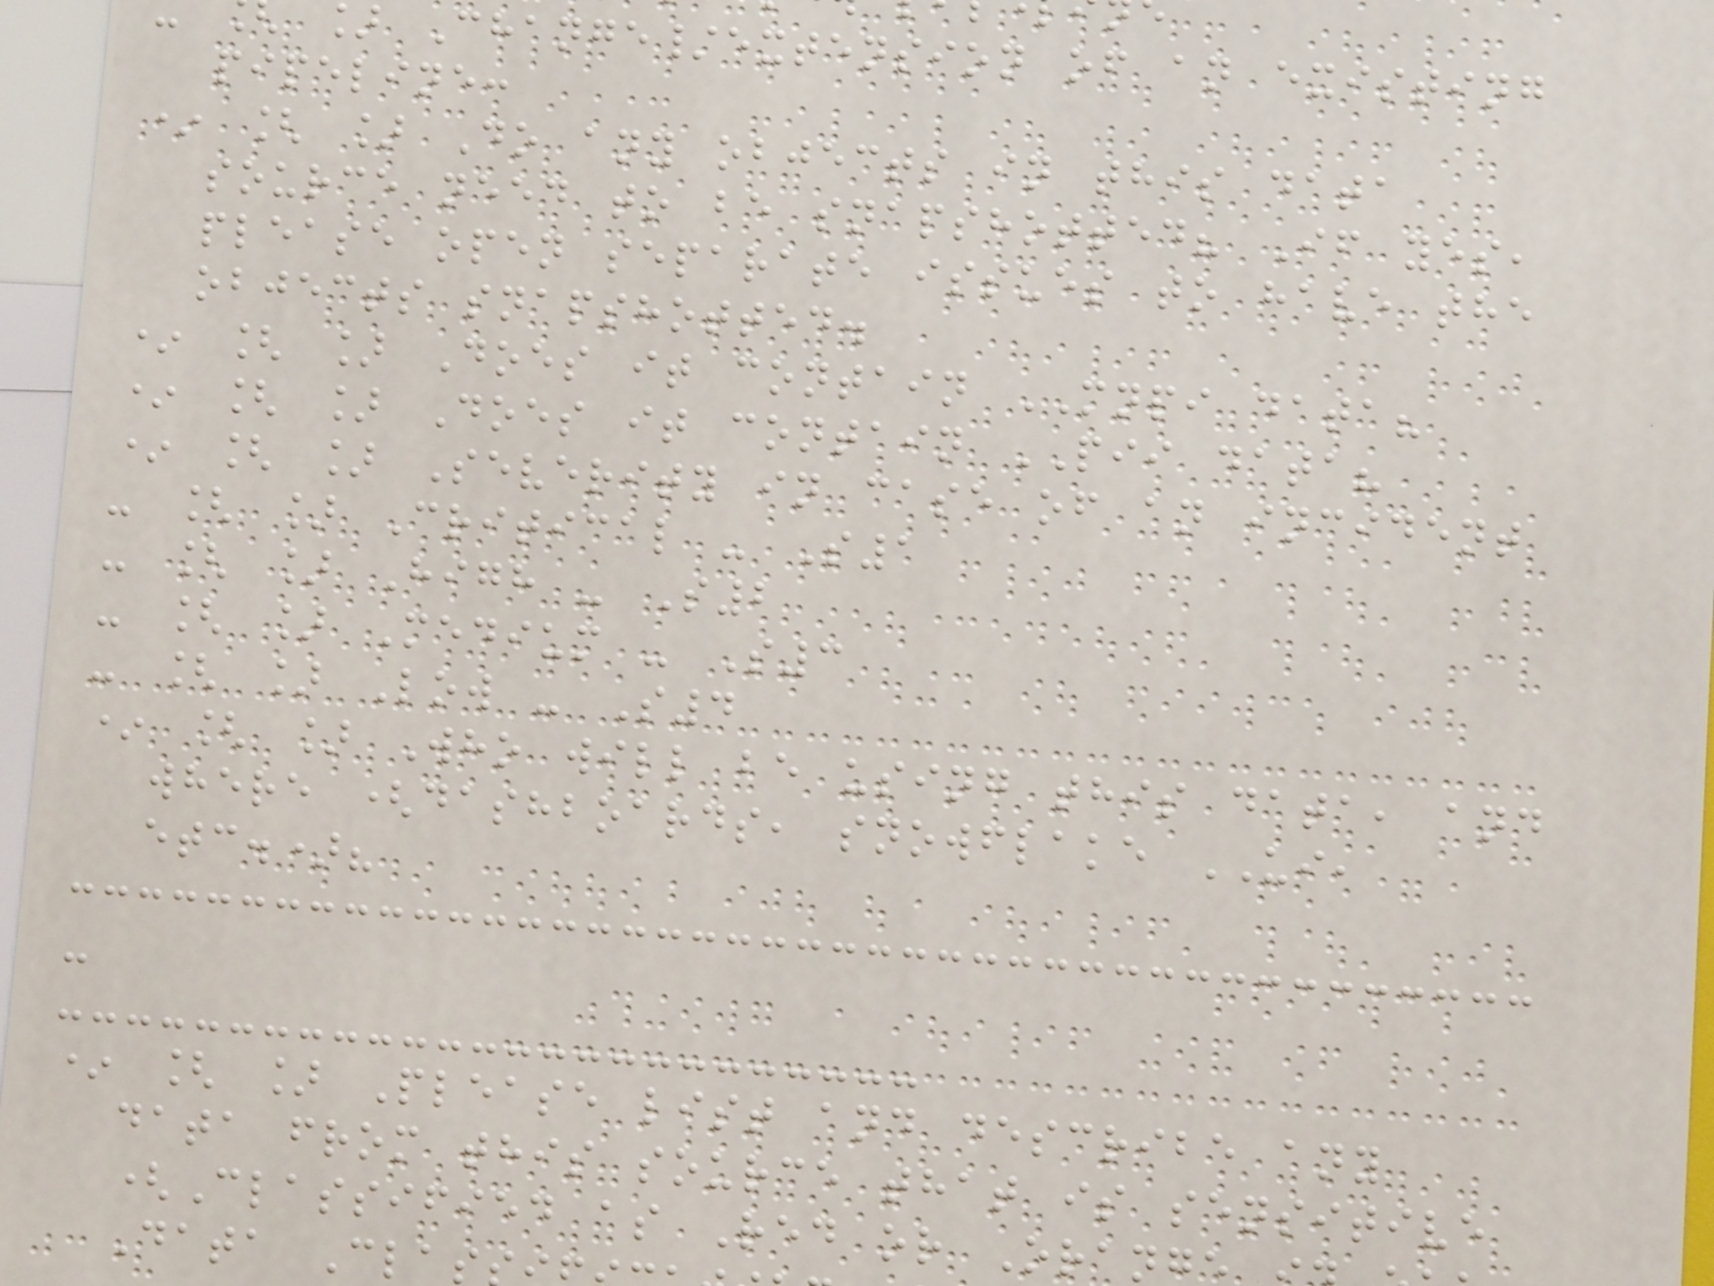] Change/extension of an existing
pipeline:
* [ ] Do any objects in this data
source need to be snapshotted? If yes,
please open separate issues to have the
objects snapshotted.
* [ ] Does it contain MNPI data?
* [ ] Does it contain PII data?
* [ ] Severity in case of an incident
- [ ] Critical - S1
- [ ] High - S2
- [ ] Medium - S3
- [ ] Low - S4
* [ ] Who will be using this data, and
where (dashboards, snowflake UI,
etc.)?
-
* [ ] Please list and describe any
data from this source that is sensitive
(Classified as Red or Oran
Data Clas
